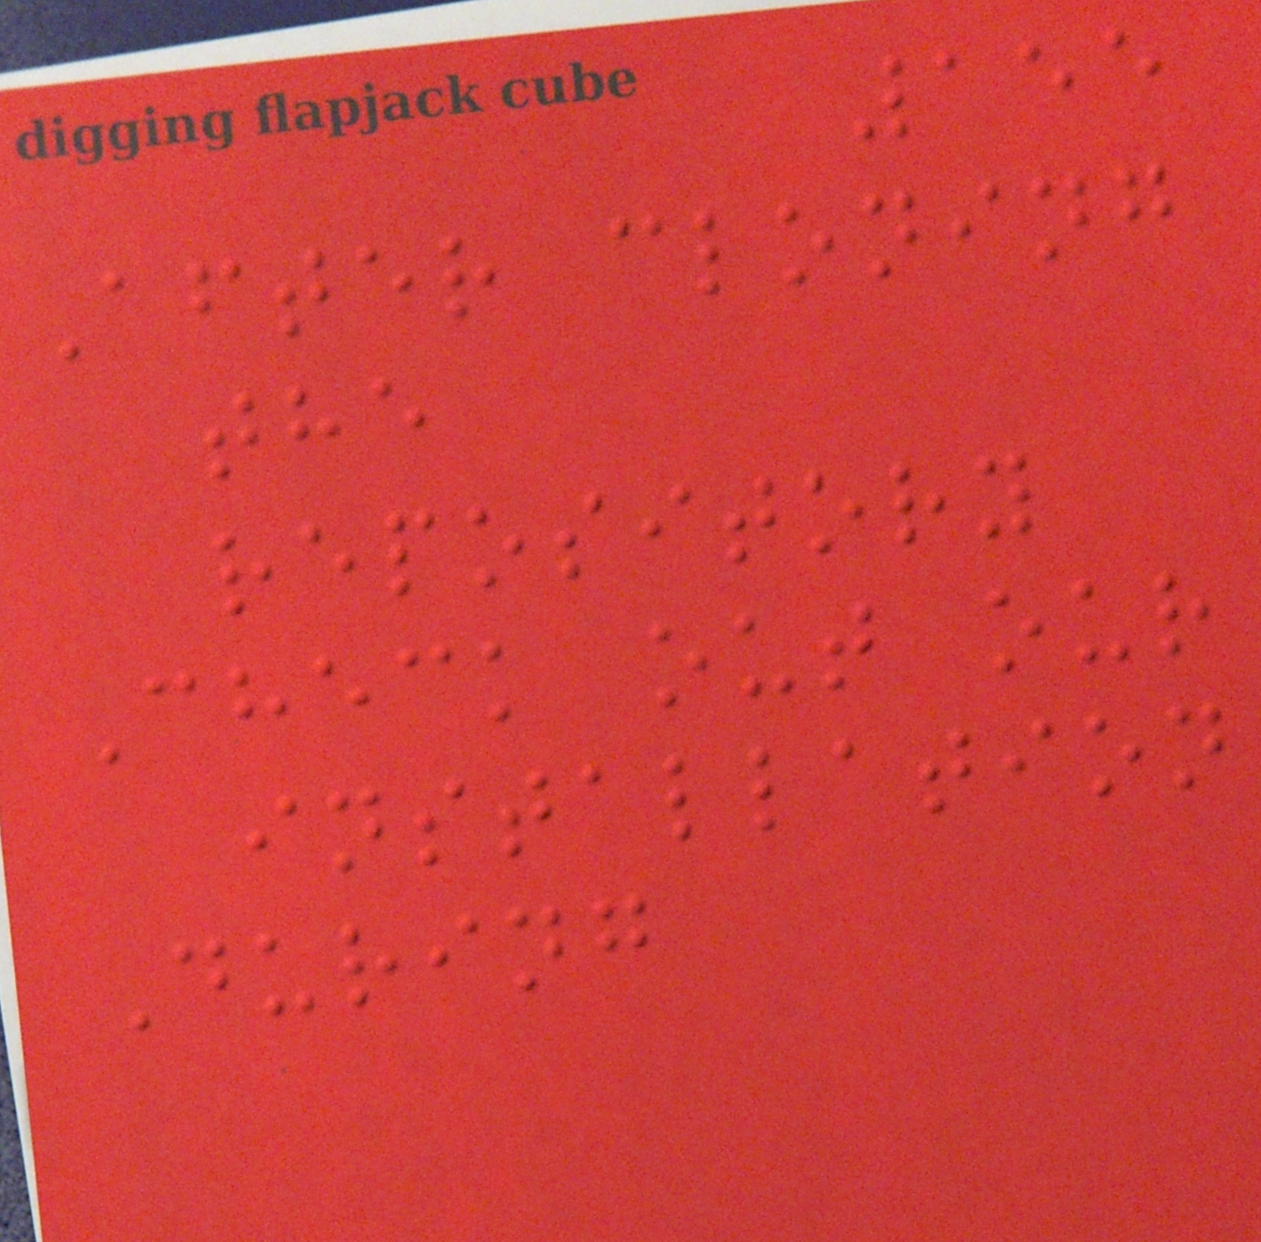155
After cloning
the
repository
Check out our
installation
During
